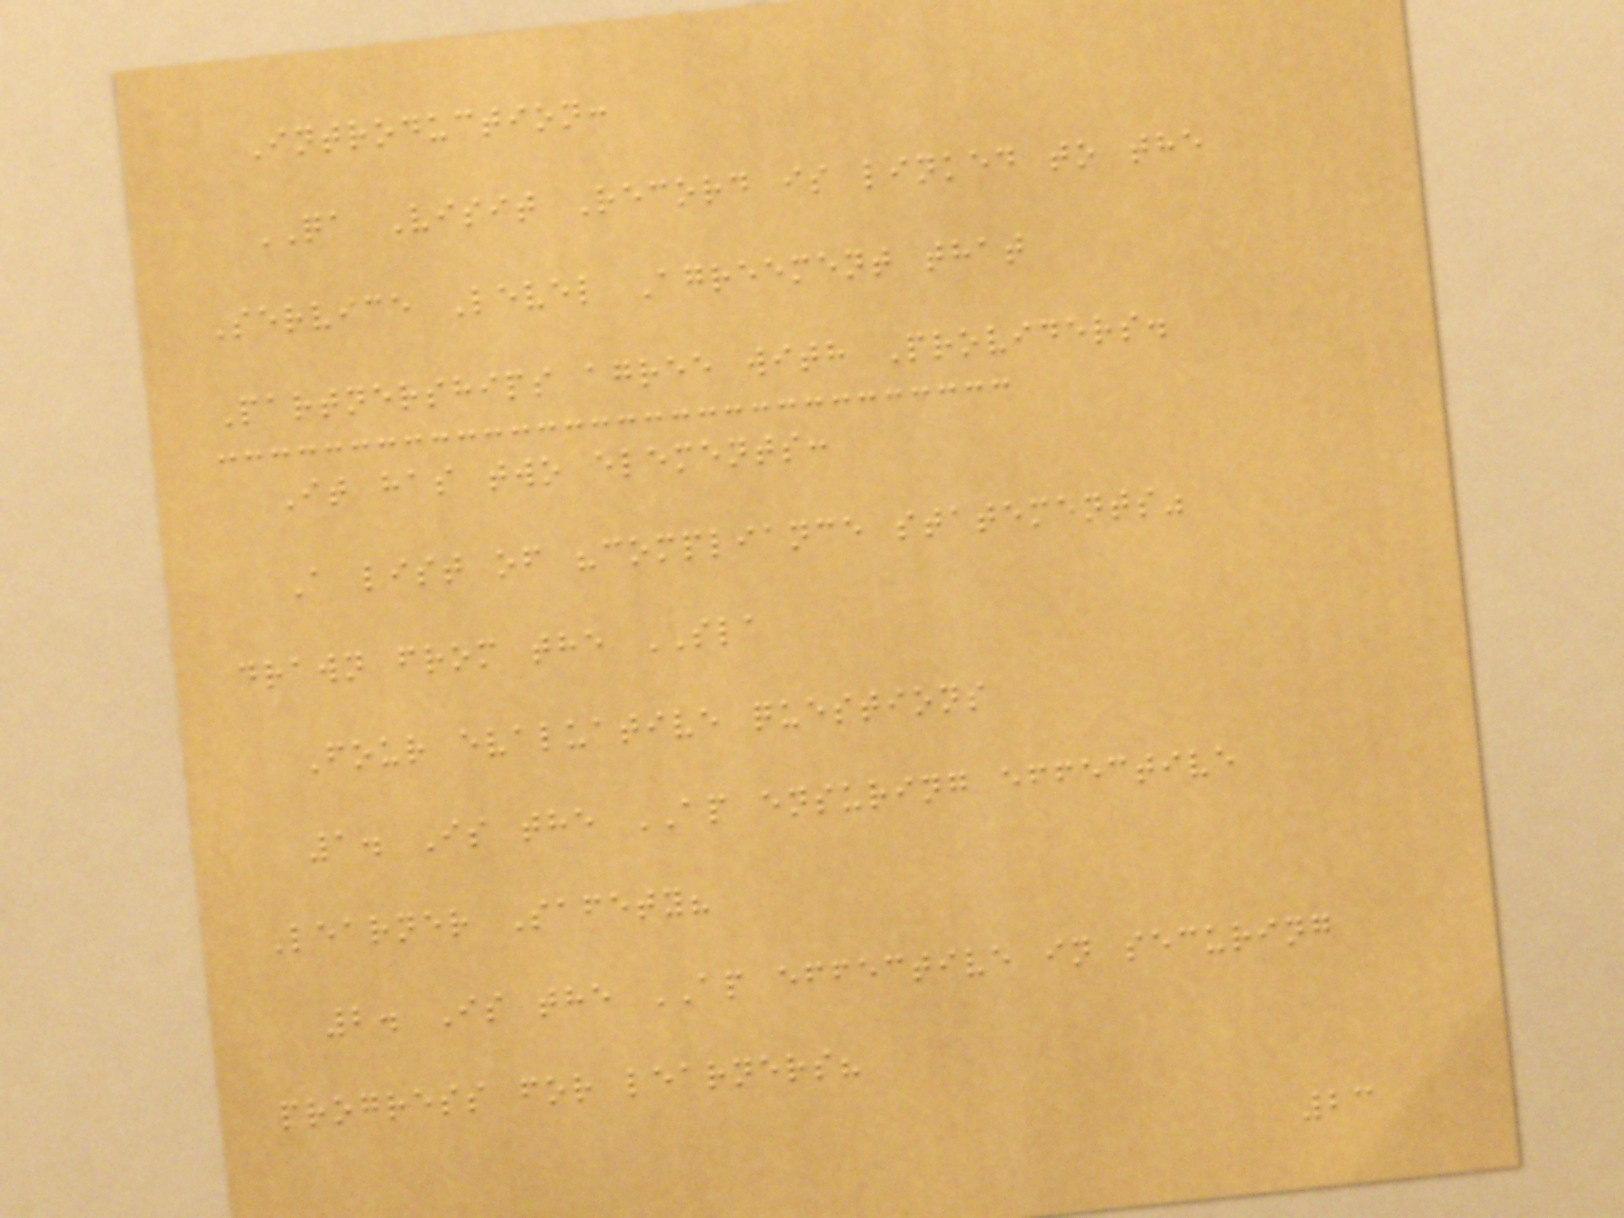Introduction:
QA Visit Record is linked to the
Service Level Agreement that
Partnerships agree with Providers.
It has two elements:
A list of "compliance statements"
drawn from the SLA
Four evaluative questions
1. Is the AP ensuring effective
Learner Safety?
2. Is the AP effective in securing
progress for learners?
23
